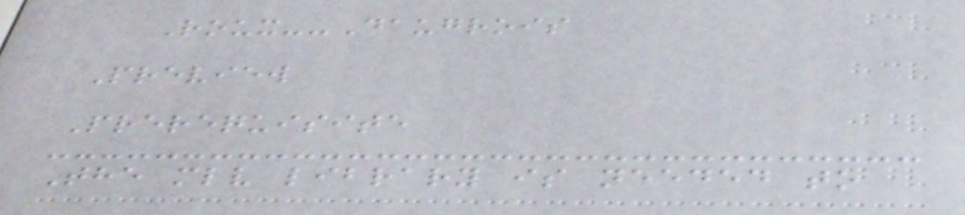Roux--Daugrois
Preview
Prerequisite
The mlv library is needed to
